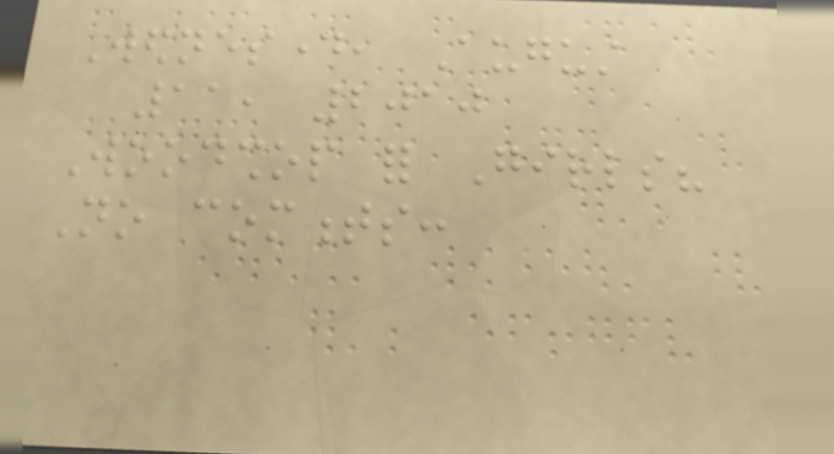Wednesday, August
11, 2010
Woodshop for Girls?
No comments:
